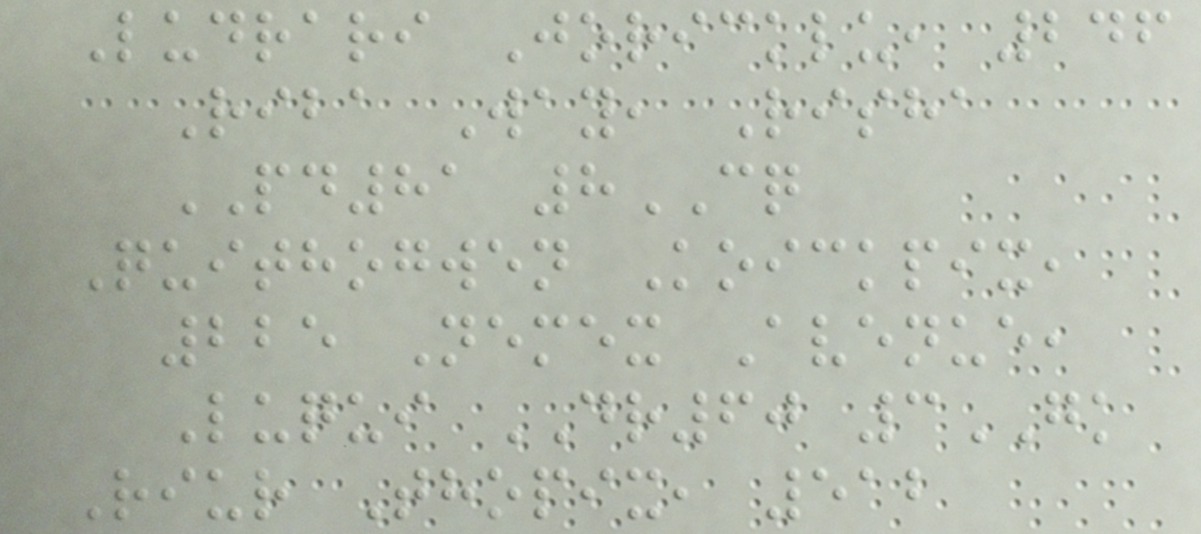Ludrari Joricklu, 246
Riba Way, Risha
PD81 8CQ
Quithogwen Koickpix,
225 Nemex Avenue,
Luqui DR60 3GK
Riur Thopix, 512
